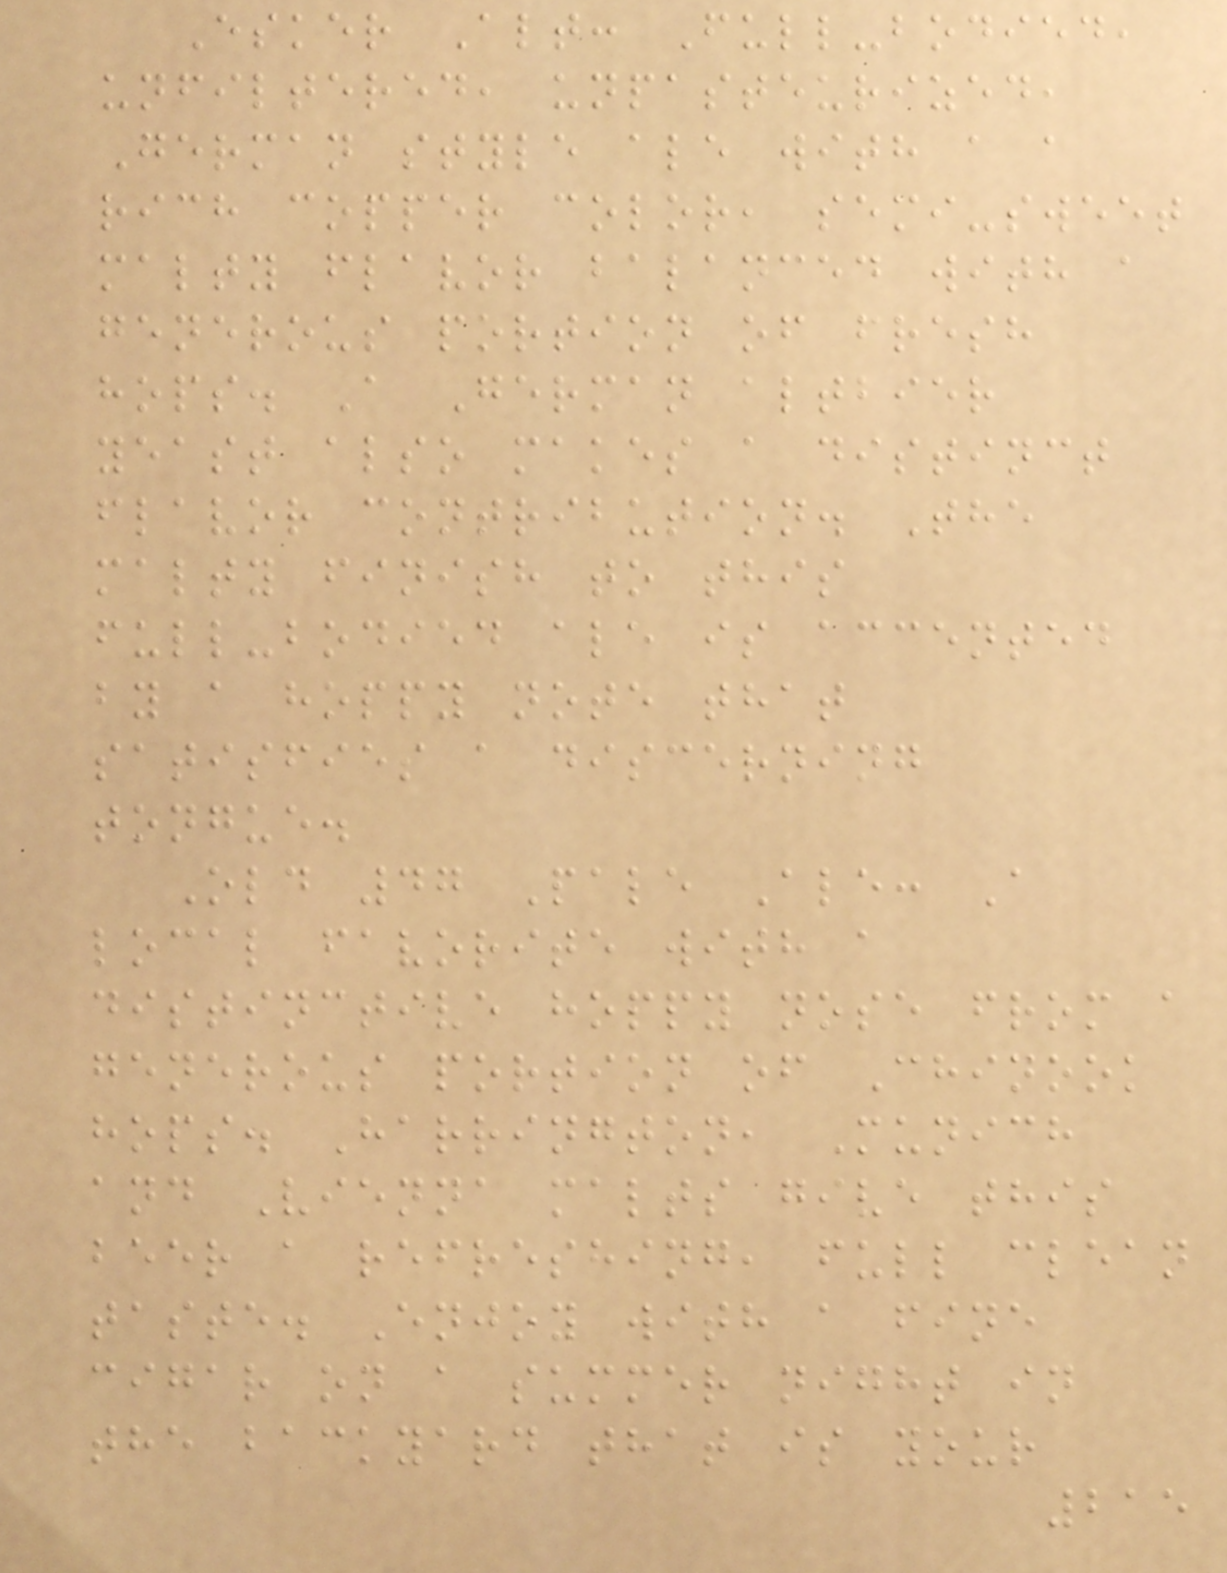Esker Alt: Full-bodied,
unfiltered, unpasteurized,
German style ale with a a
rich copper color, semi-sweet
malty flavor balanced with a
generous portion of fresh
hops. A German altbier
yeast also makes a distinct
flavor contribution. The
malty finish to this
full-bodied ale is accented
by a hoppy note that
satisfies a discerning
tongue.
Old 47 Pale Ale: A
local favorite with a
distinctive hoppy nose from a
generous portion of Chinook
hops. Harrington, Munich
and Vienna malts give this
beer a refreshing, full clean
taste. Enjoy with a fine
cigar on a summer night in
the backyard that is your
215
